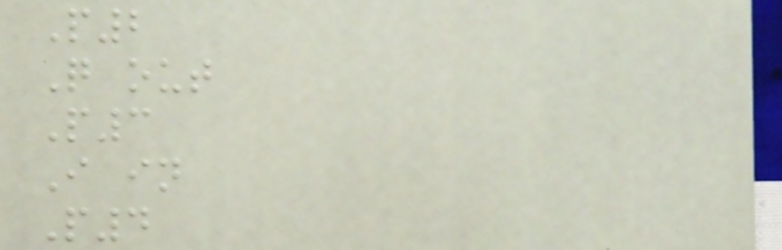P2
Q out
P3
I in
P4
